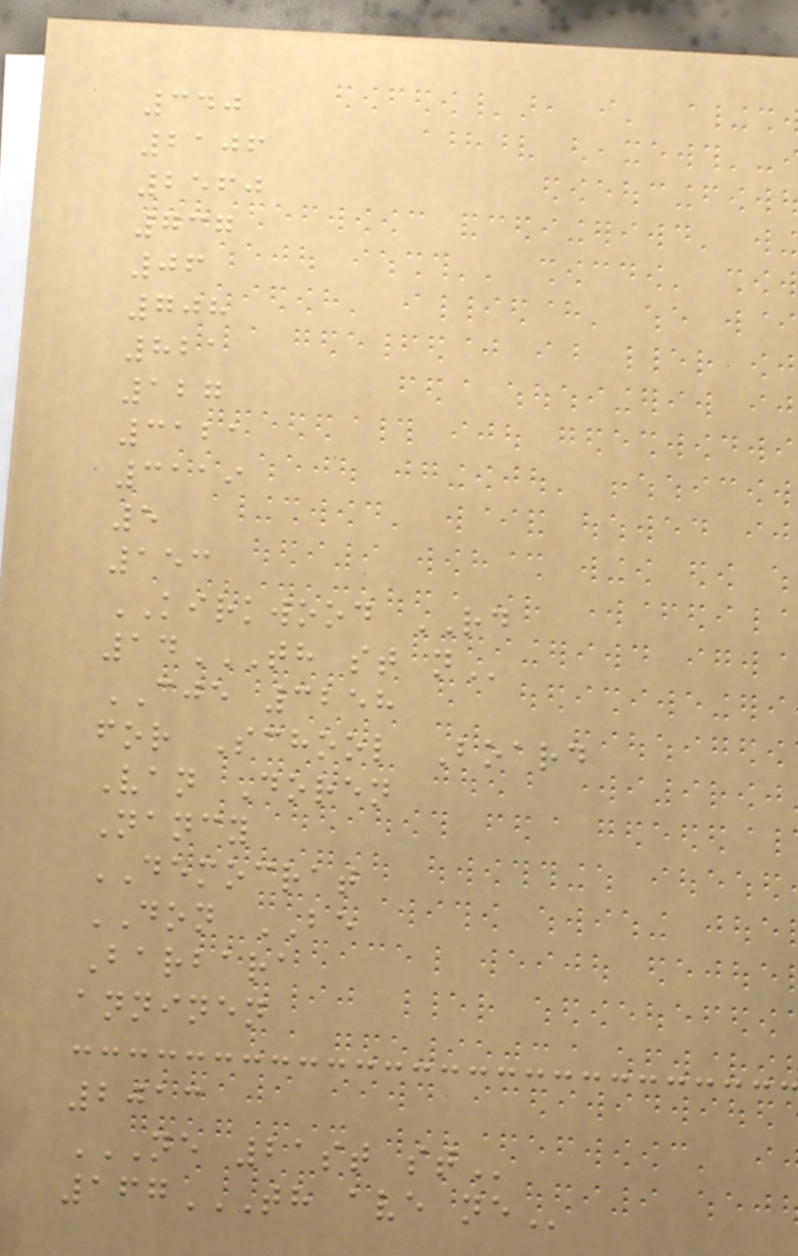340
2106
2560
737
06
708
821
127
3121
3119
5
153
KIRKWOOD RD
14TH ST N
CJE 3258
for School Board
Van Doren
Nancy
DEMOCRAT
DON BE
Barbara
anninen
2013
NE 21ST ST
167TH AVE NE
